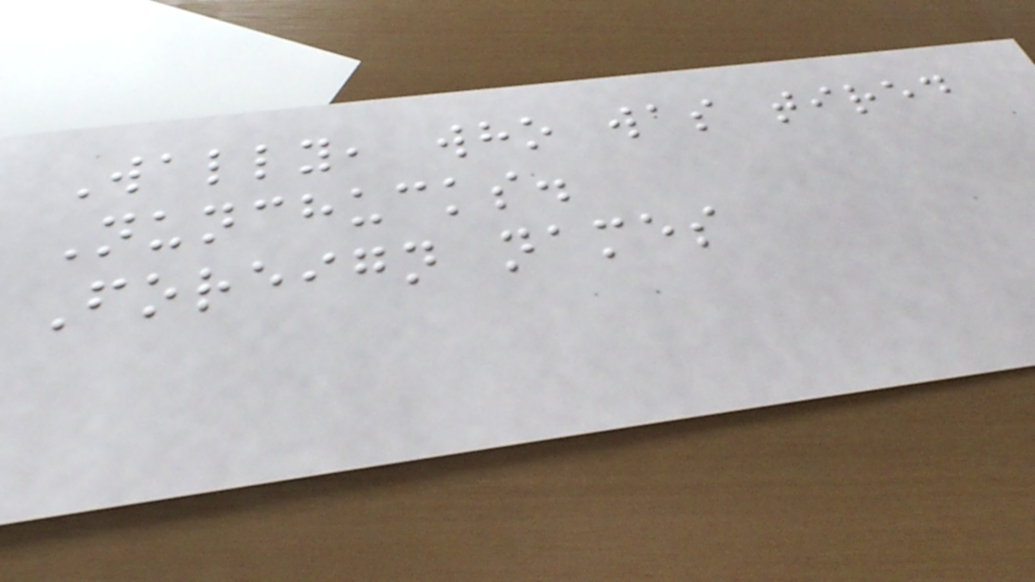Wally, who was tired
Nunchucks.
Foreign names
